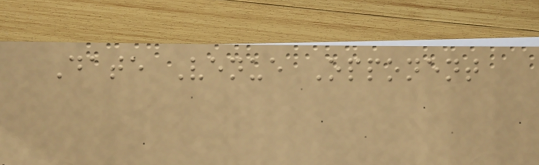Date Venue Opponent
